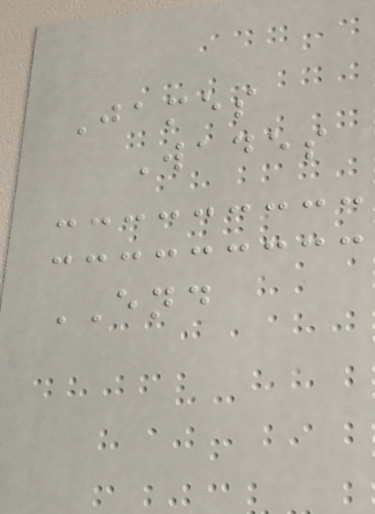James
Wades
END
